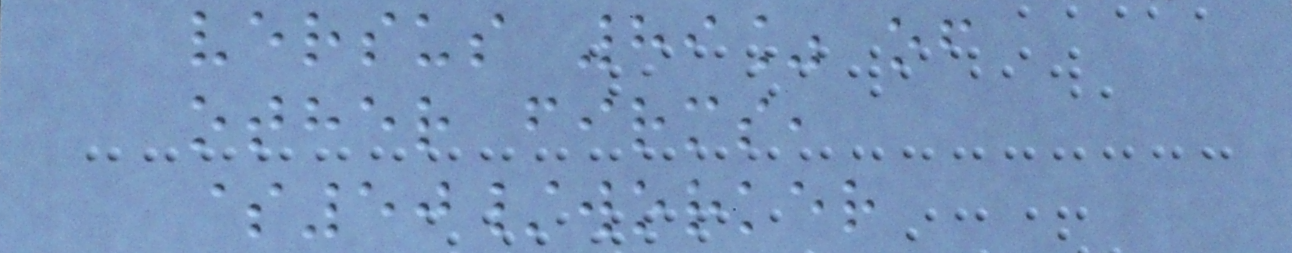versus 89% of
other firms,
$50/worker
